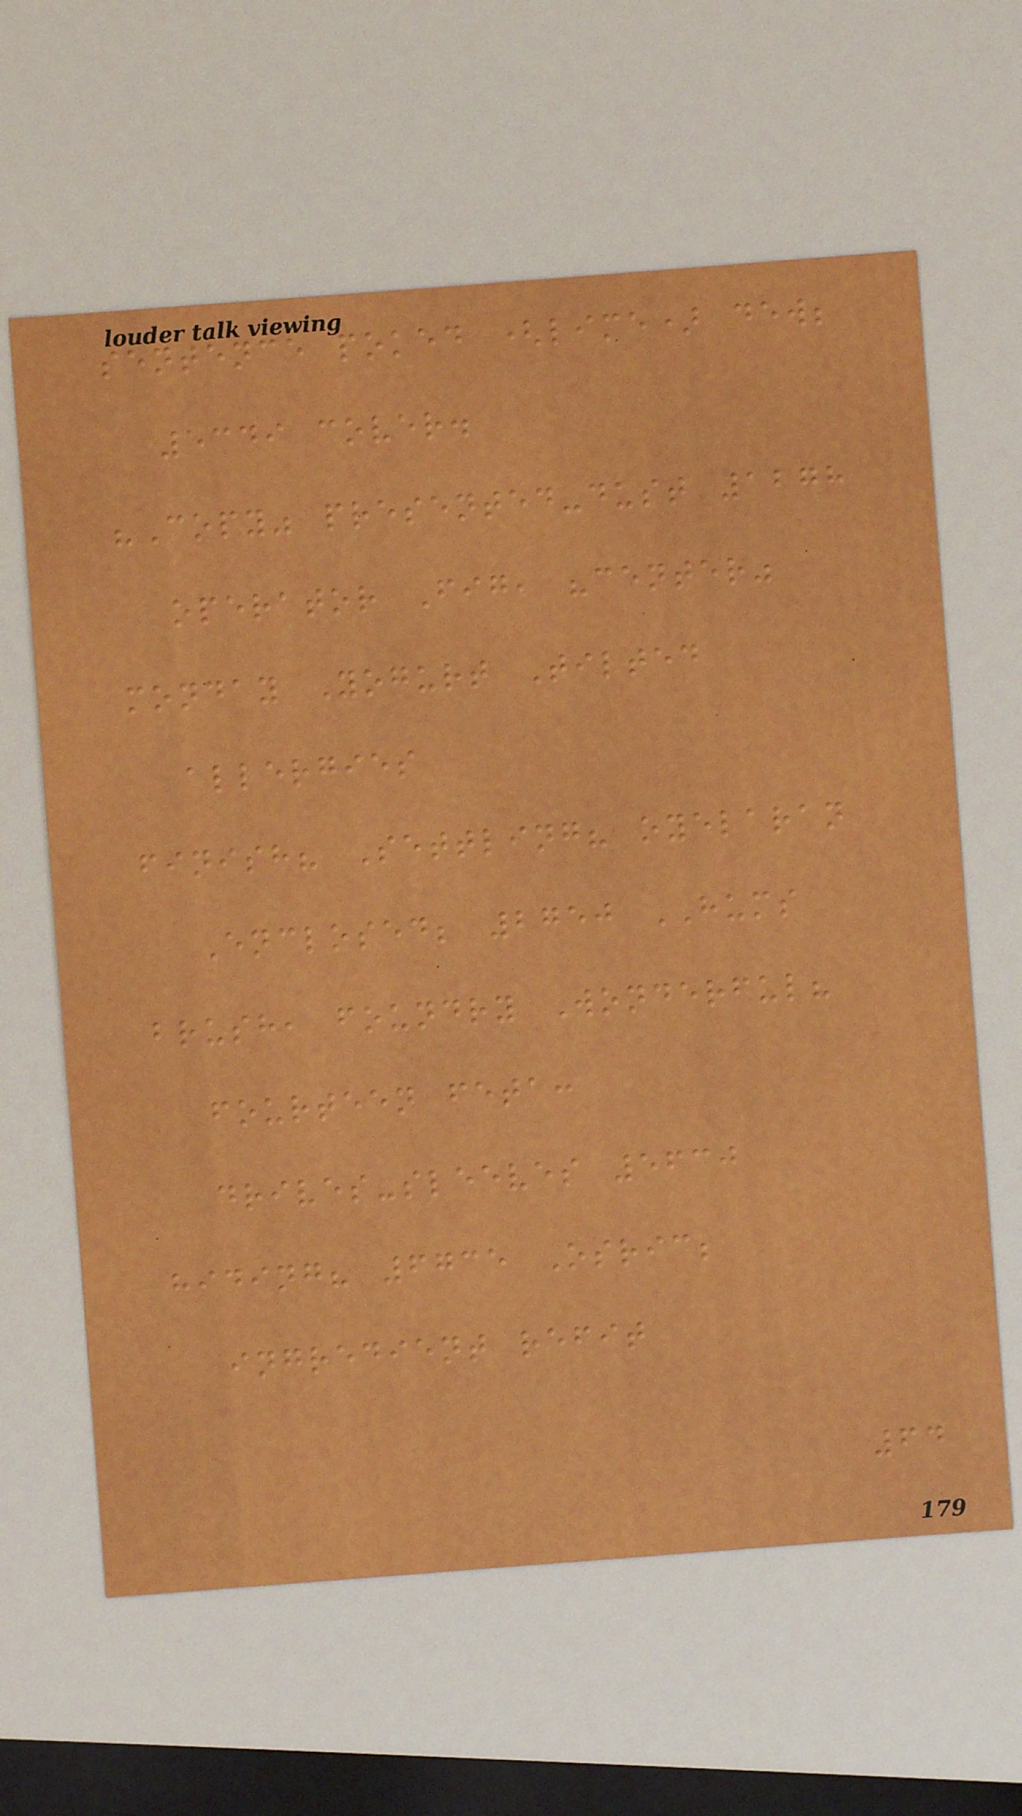sentence poked (lime) dew;
5349 cover.
"Copy" presented-dust 1278
operator Fig, "center"
monday Yogurt Tilted
allergies
finish? Settling? oyelaran
Enclosed; 2750 HUMS
brush, foundry Wonderful?
fourteen feta:
drives-sleeves 5630
hiding? 6735 Osric;
ingredient refit
64
